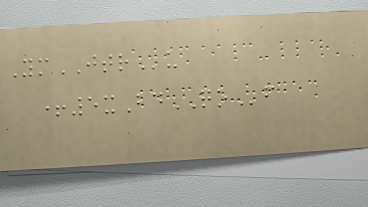YmJTRu
+5xBdQOf
